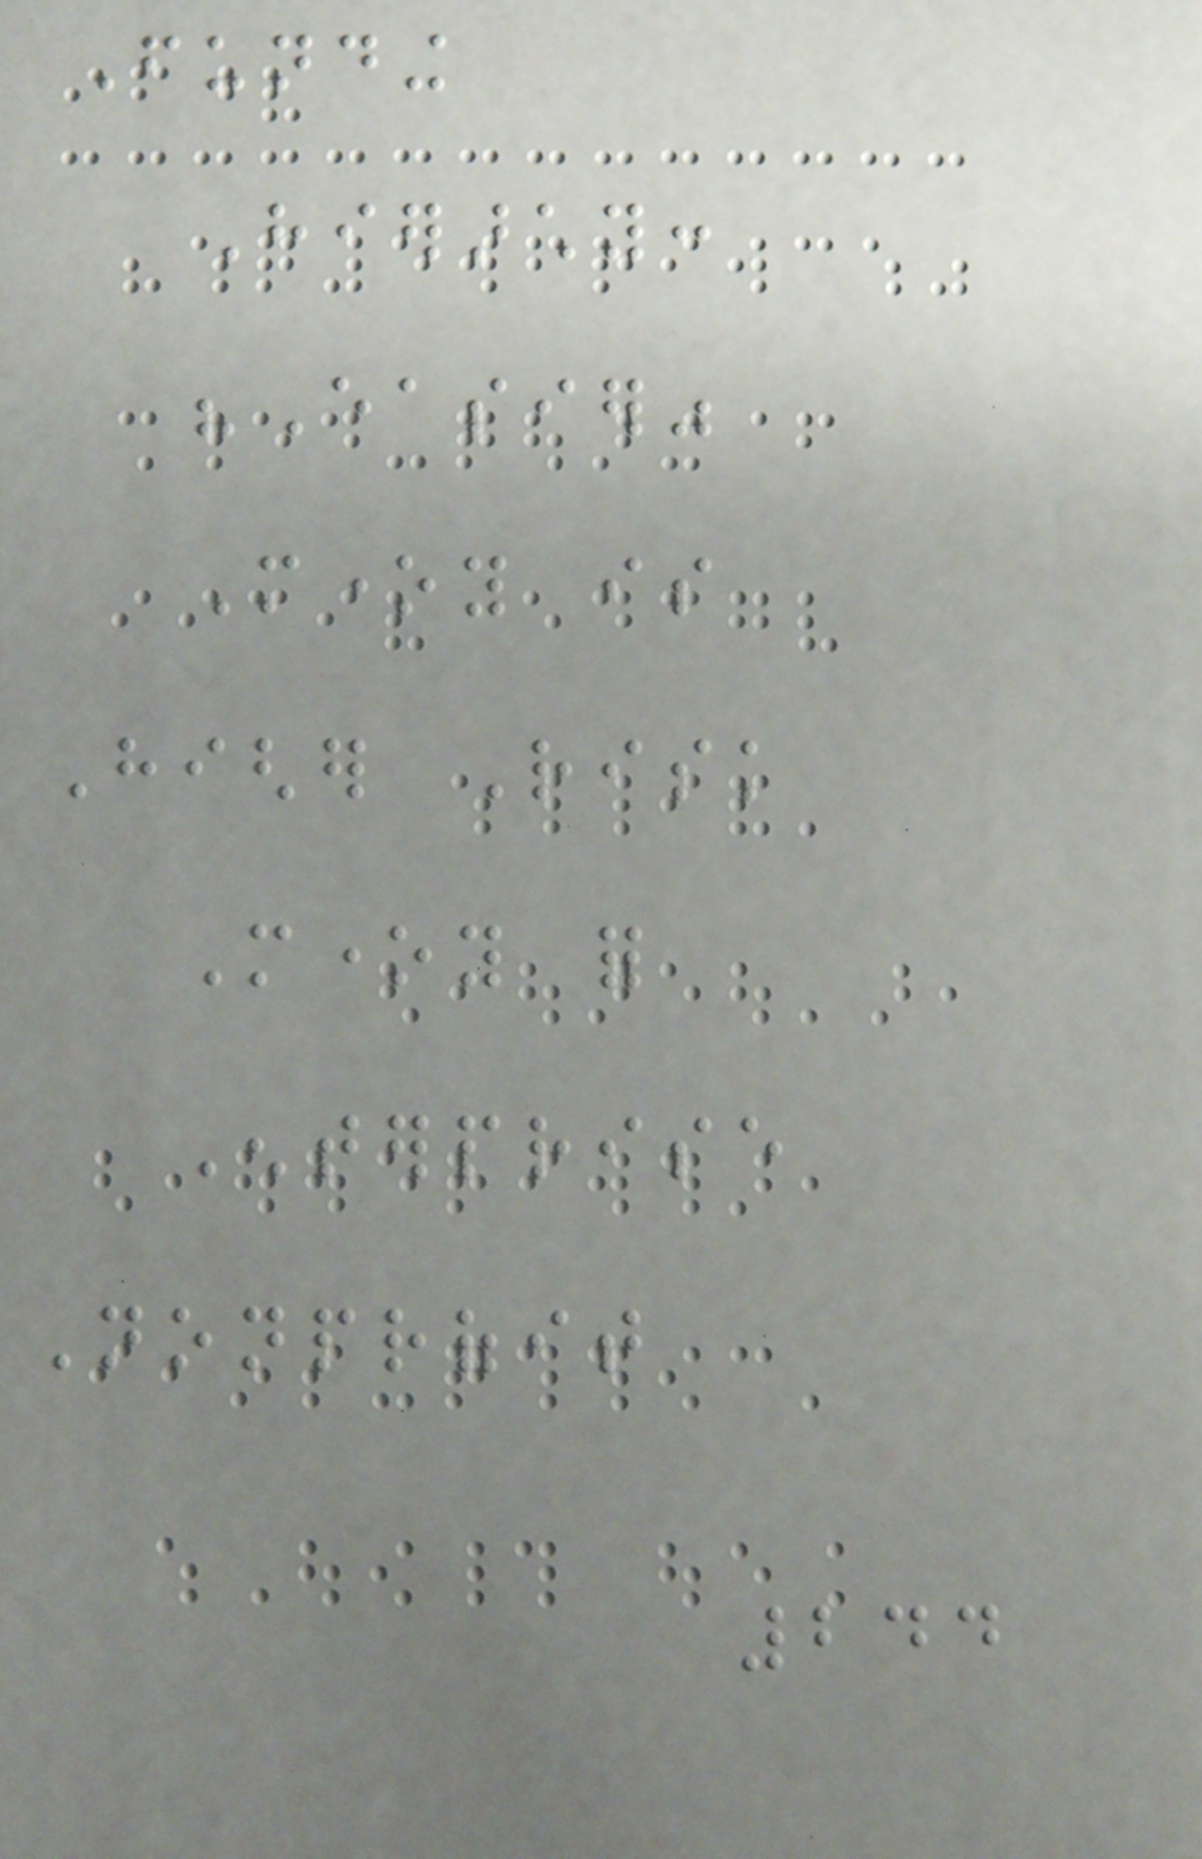Funding
Hierarchy:
"Easier"
Money is
Higher Risk
Money for
Enterprise
Nonprofit
244
